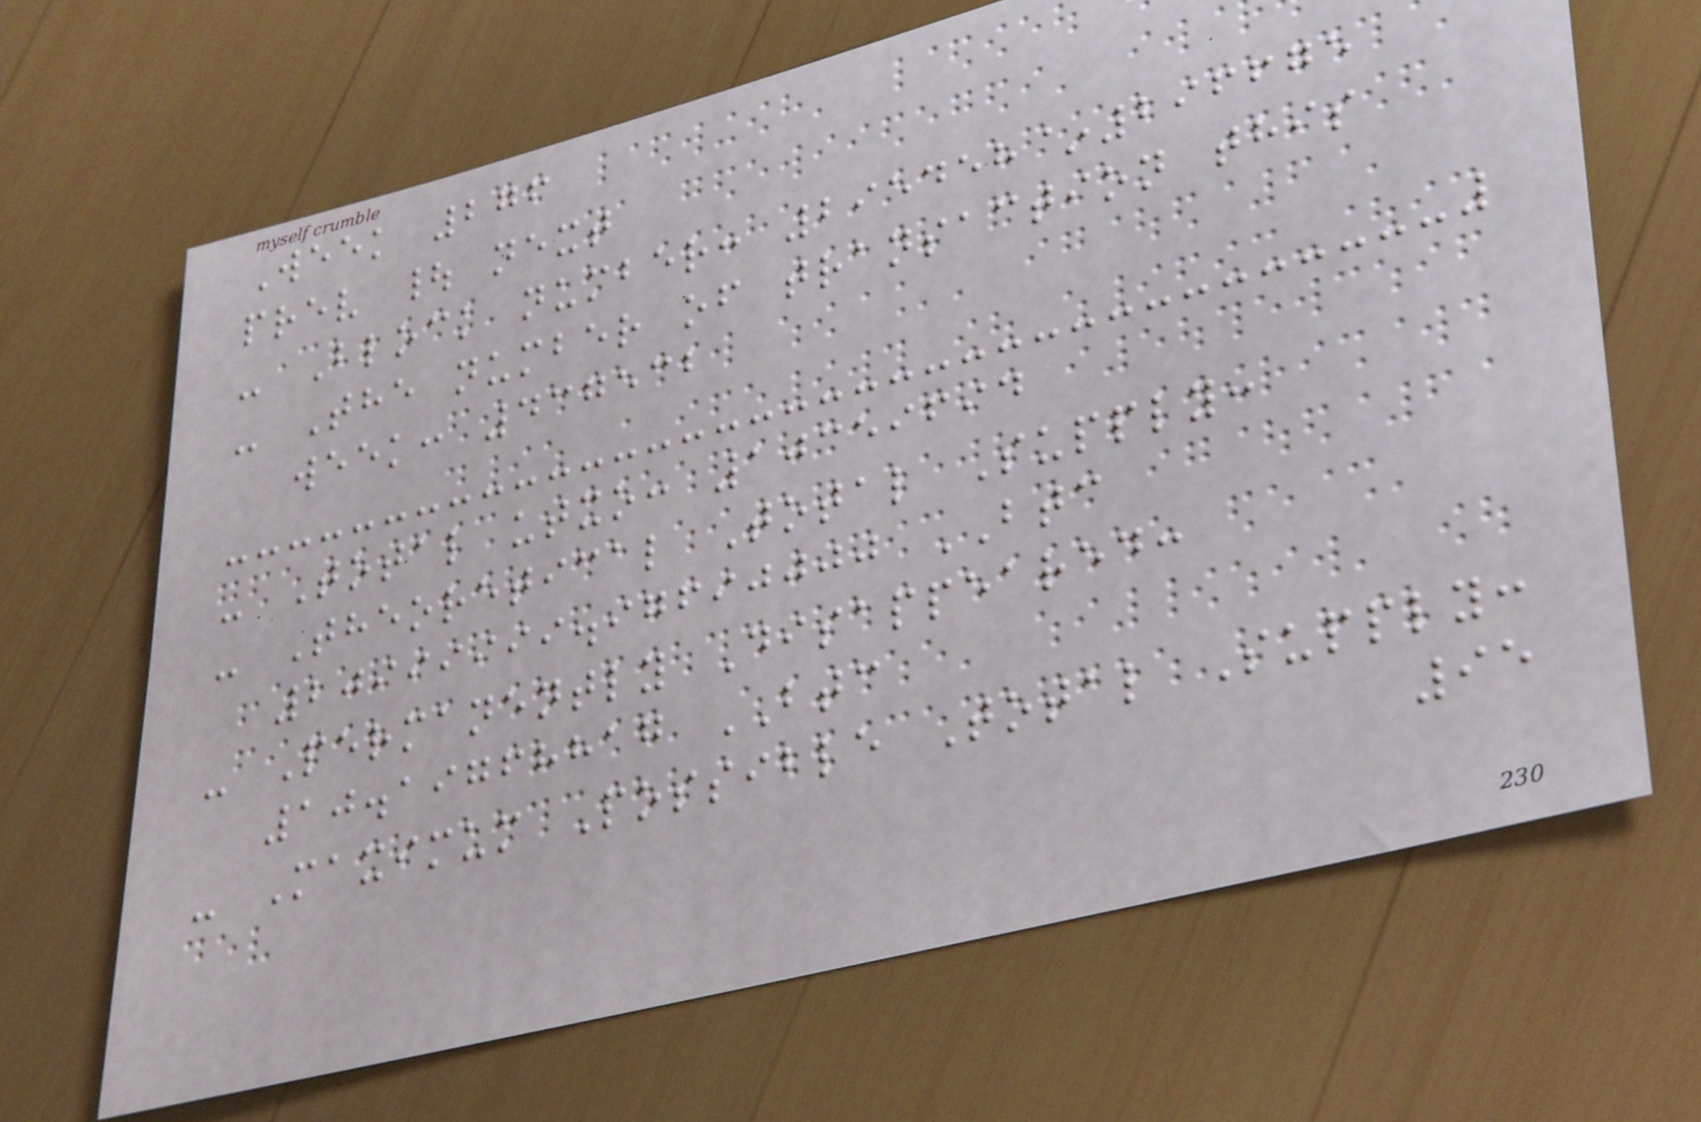Week 276
prev | next
- Block number: 295458~296675
- The number of transaction this
week: 437532
- Total utxo: 10359694
- Theoretical Total Supply:
20999999.97690000 BTC
- Permanently Disappeared:
10.19768817 BTC
- Maximum Possible Total Supply:
95
